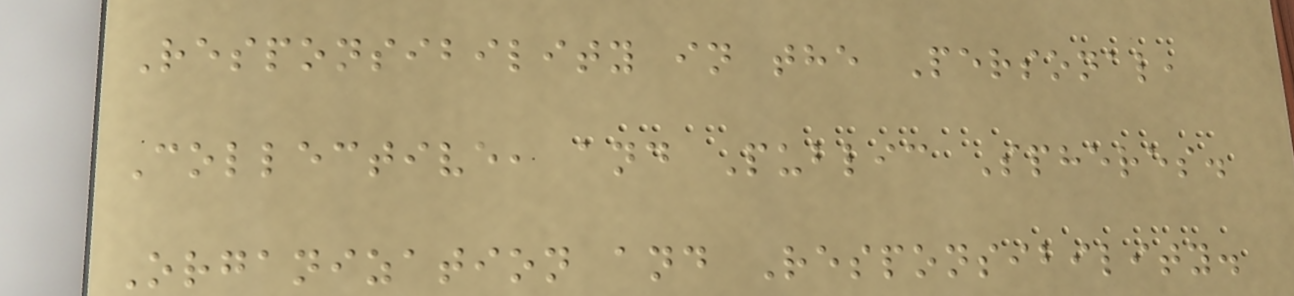Responsibility in the Personal,
Collective, and Public Spheres.
Organization and Responsibility.
